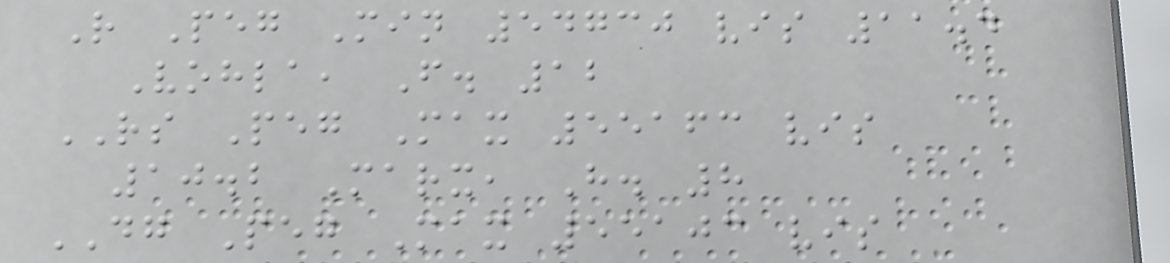R Peg Min 54730 vis 11.4
Vohla, F. 12
RS Peg Max 55163 vis
10.2 Marx, H. 8
DG Peg Max 55103 vis
